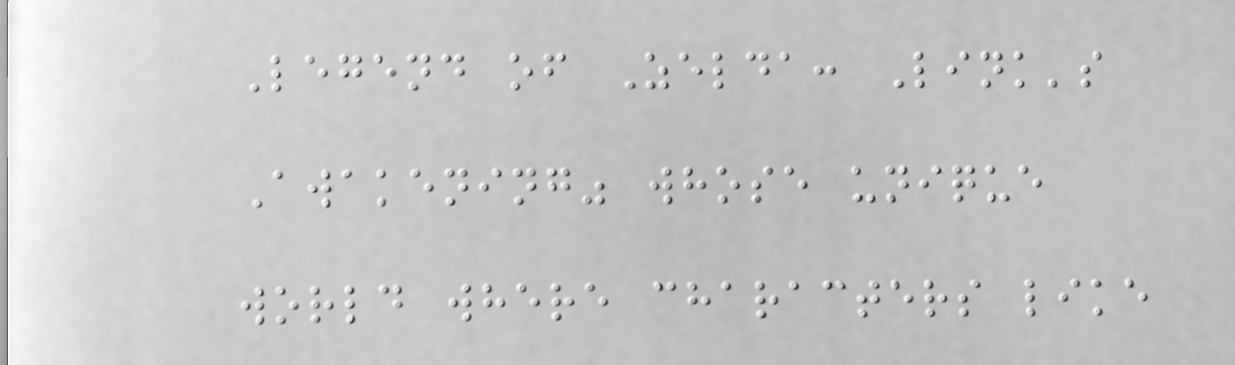Legend of Zelda: Link's
Awakening" whose unique
world where characters like
